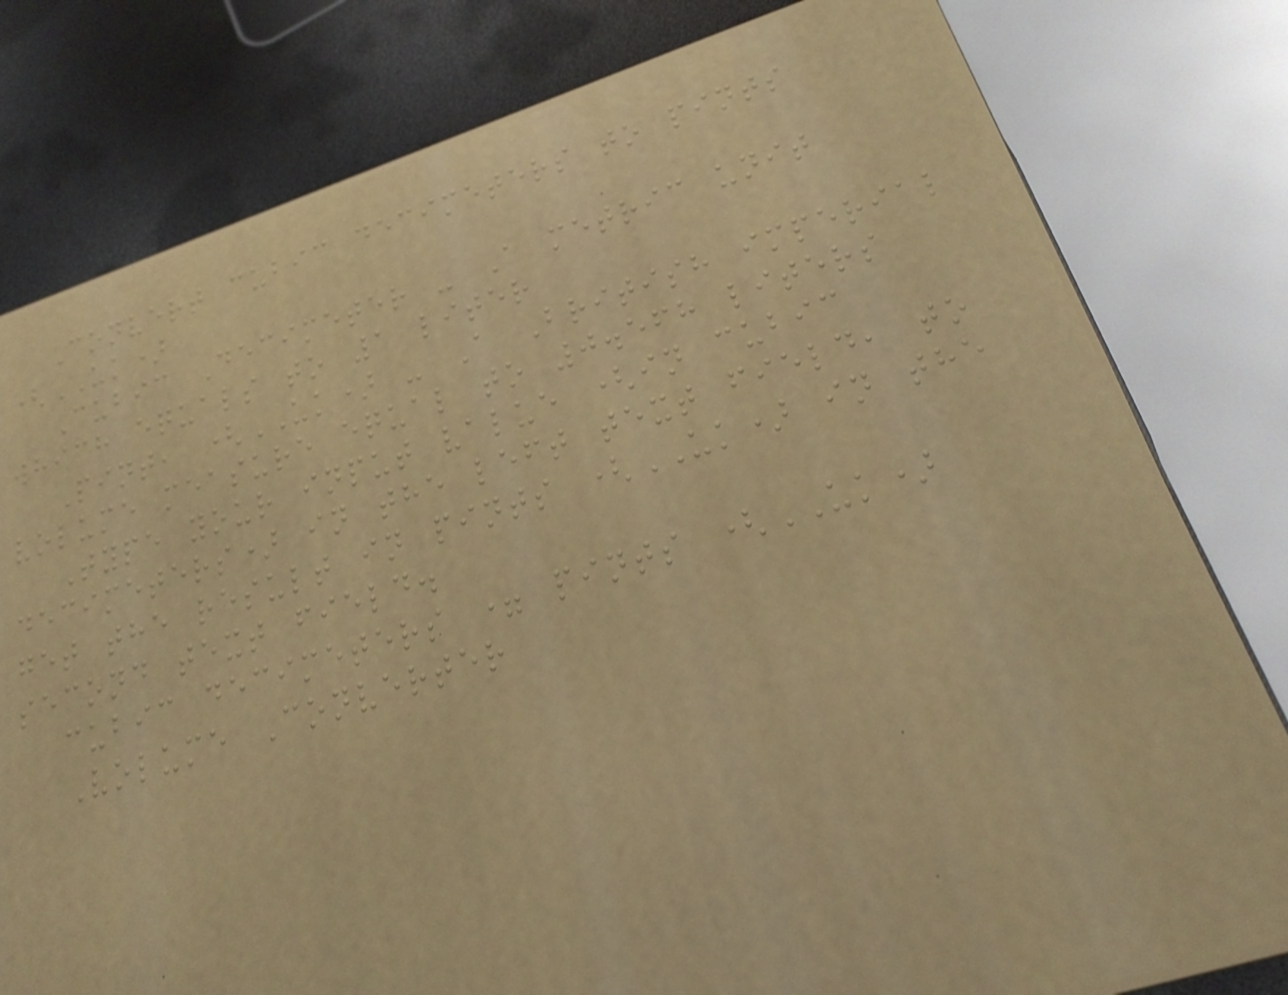Convert cubic decimeters to pints
(UK)
Cubic Decimeter - A metric unit
which equals to 1 liter
Pint, (UK) - A British imperial
volume measure equal to 0.568 liters
Type your input value (in cubic
decimeters) in the left text field, to
get the result in pints (UK) in the
second text field.
cubic decimeters = pints (UK)
Volume Converter
